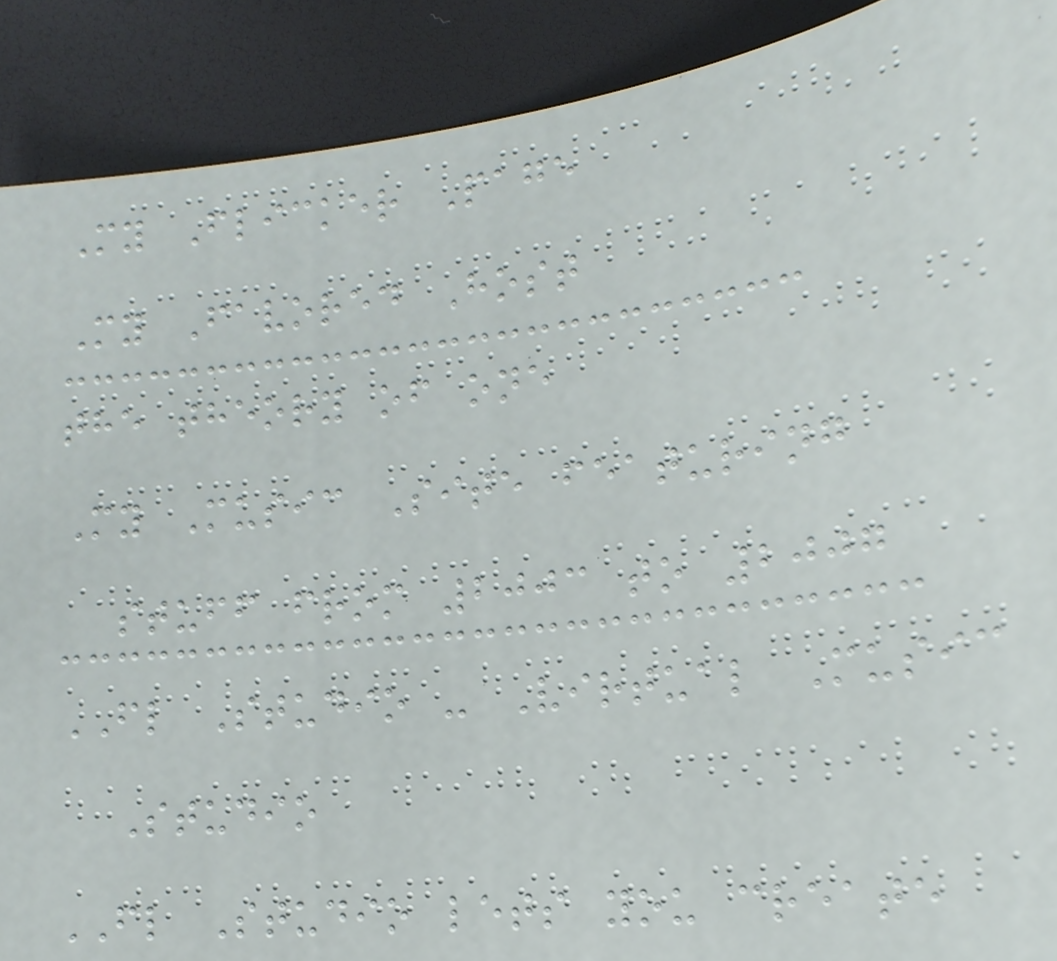My Flicker Page
My Favored Host
the theory of one
My Music Site featuring
stuff from 2003 to 2007
FL Studio - Virtual Music
Studio
FL Studio lets you create
